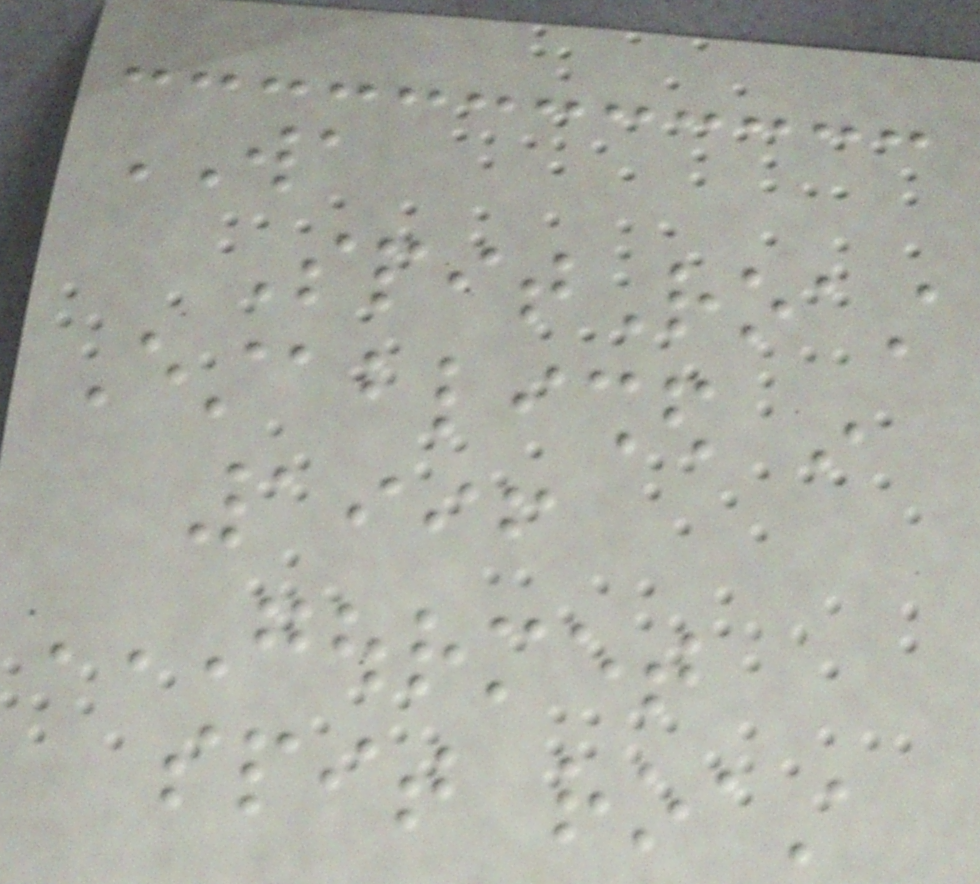WA
SpitRoast
Established in
1996
GOURMET
SPIT ROAST
